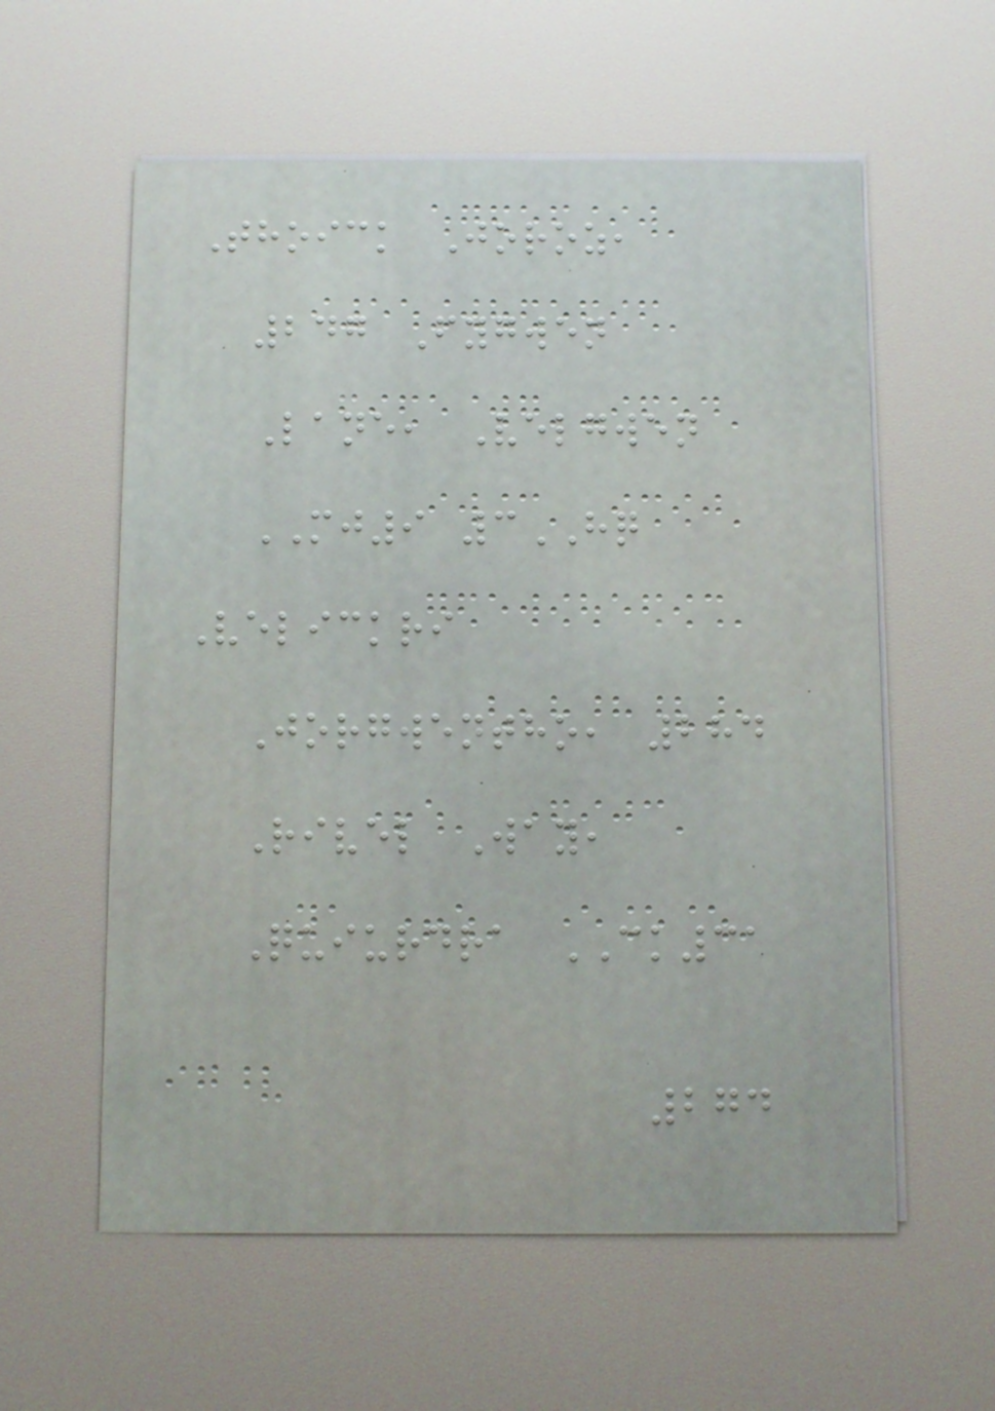Thoick Joroz,
247 Fygwen
Lane, Velgwen
MJ9 3HQ
Velickri
Jorgwentho, 284
Rivel Way,
Quiurdra CK31
274
